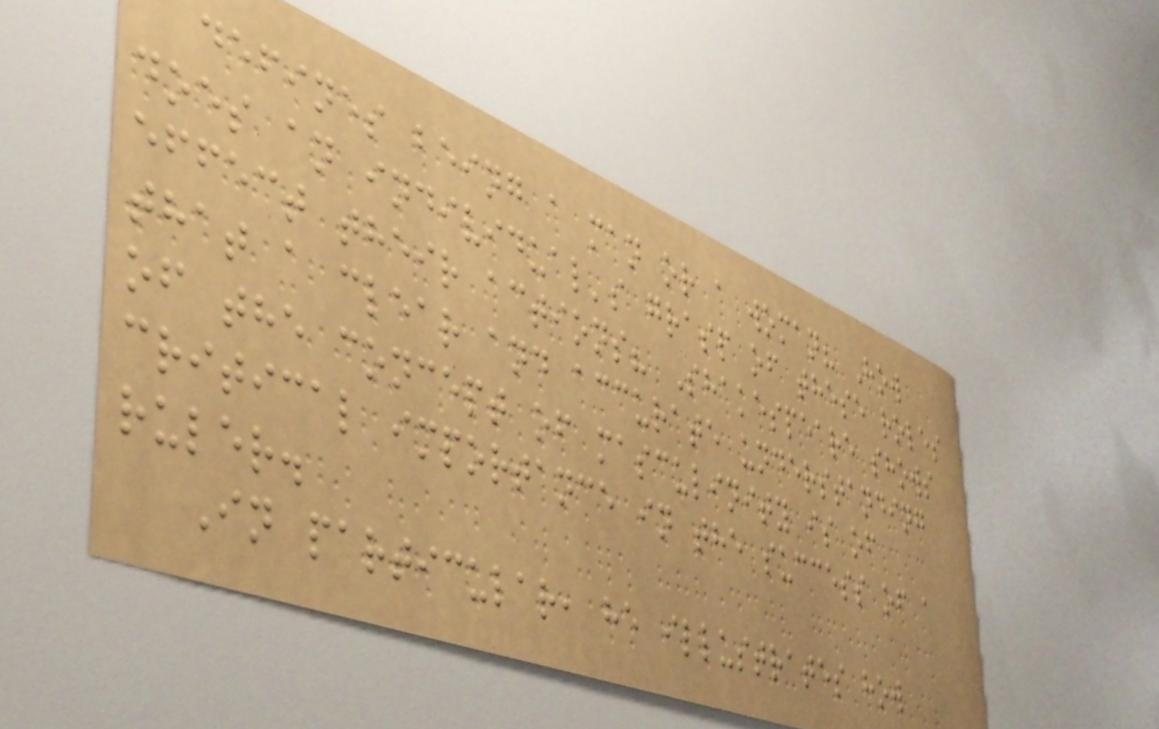defines being a man or a woman? How
does an individual's grasp of these roles
effect their actions? Shakespeare shows
that a clear and accurate understanding
of the concept of masculinity is of
critical importance in the success of a
ruler.
In particular, he illustrates how
